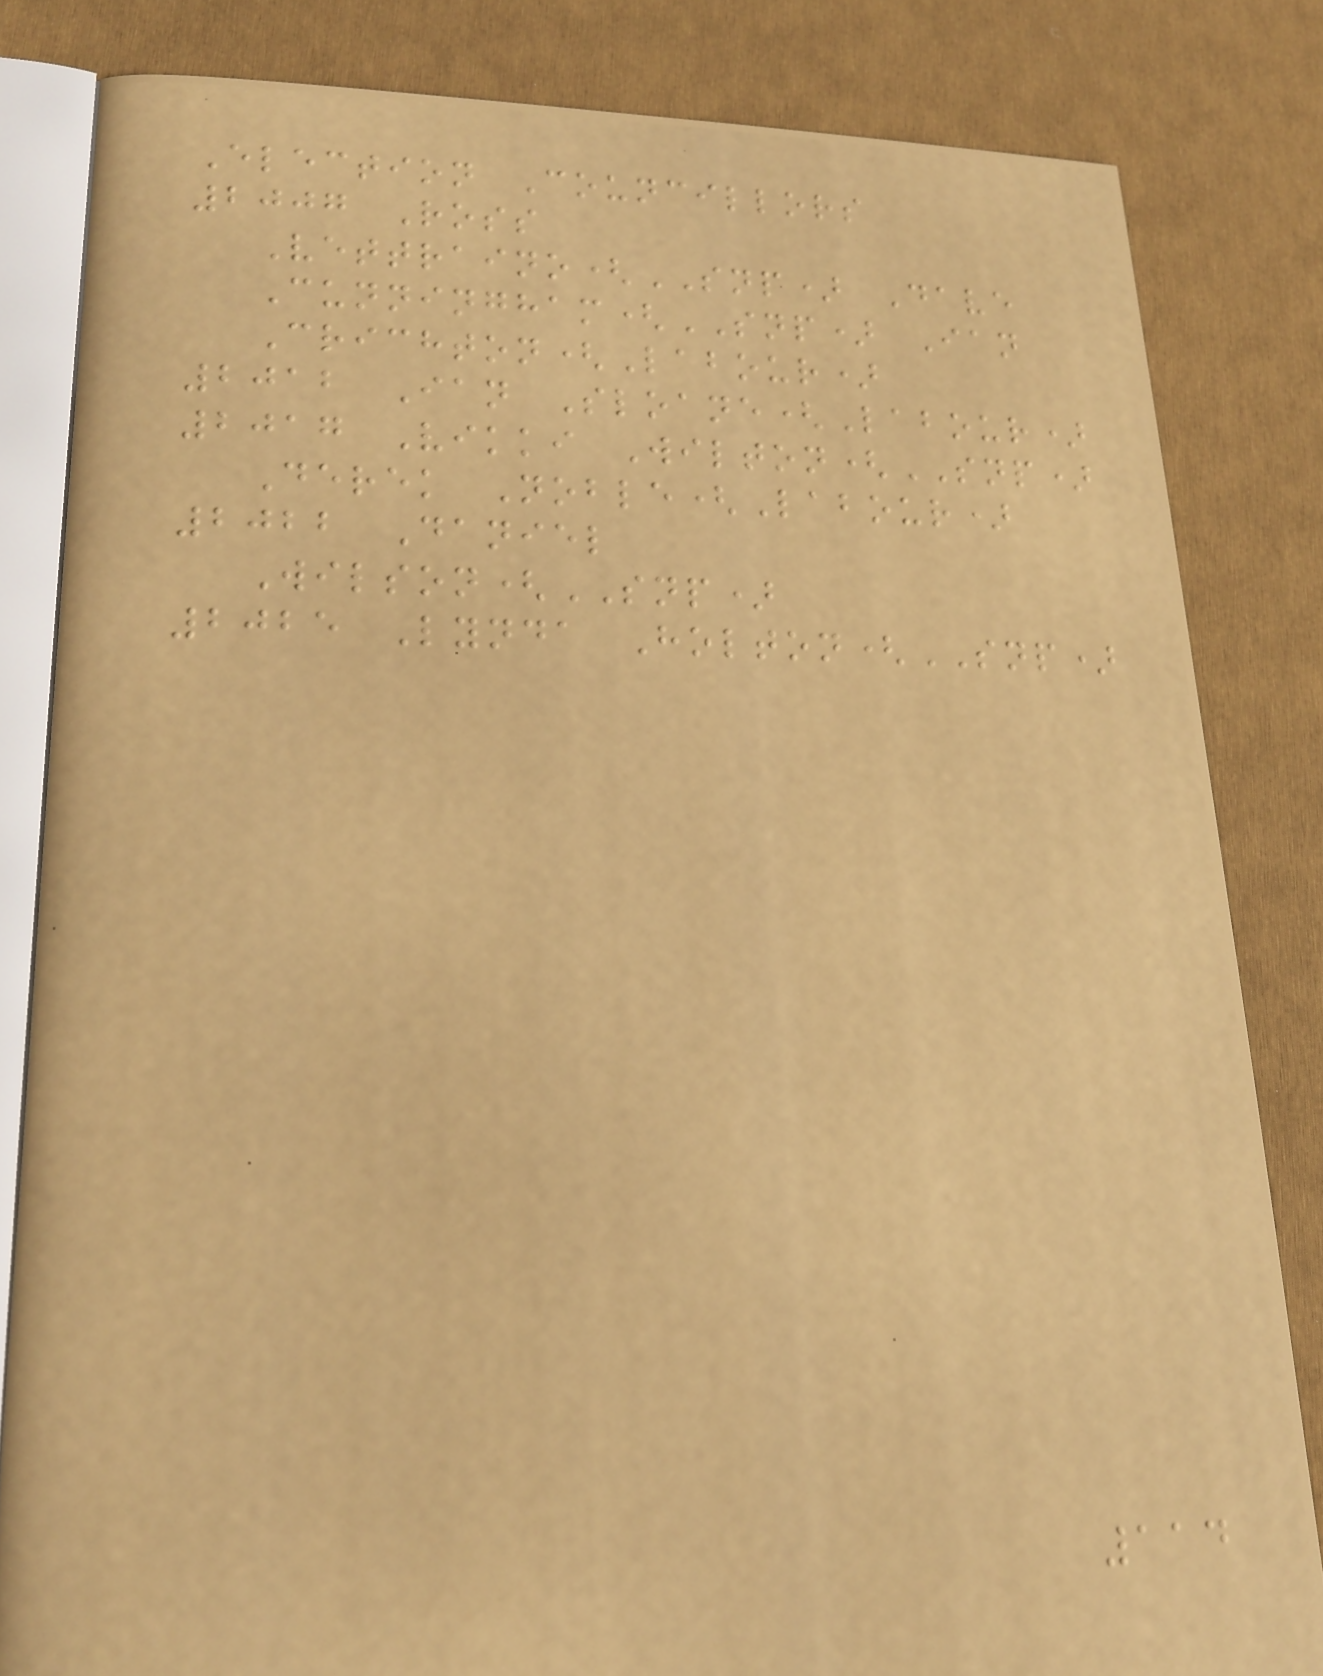Election Councillors
2007 Ross
Vettraino(SNP) Dave
Cunningham(SNP) Ian
Crichton(Labour)
2012 Ian Sloane(Labour)
2017 Vikki Wilton(SNP)
Derek Noble(Labour)
2022 Daniel
Wilson(SNP)
2025 Lynda Holton(SNP)
114
